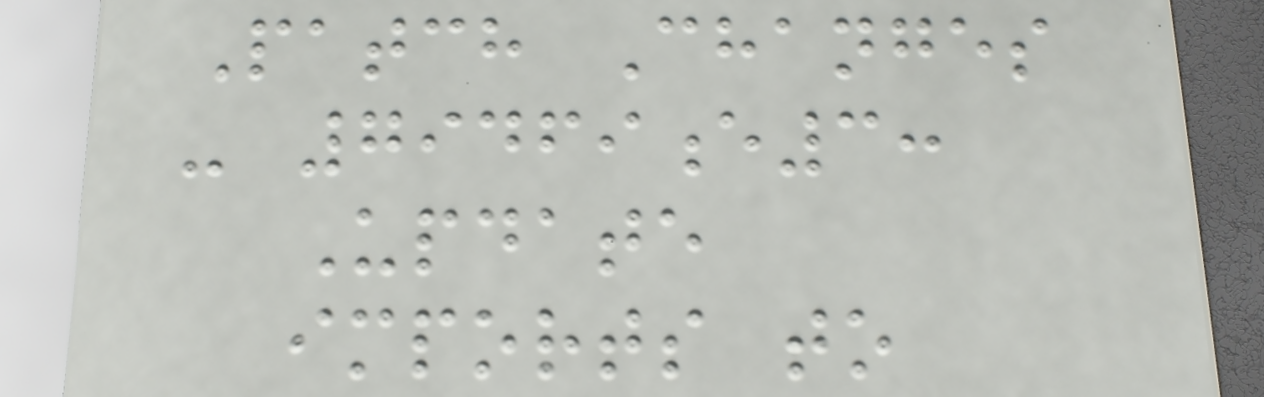Patch Changes
- 79469e3:
Update
imports to
